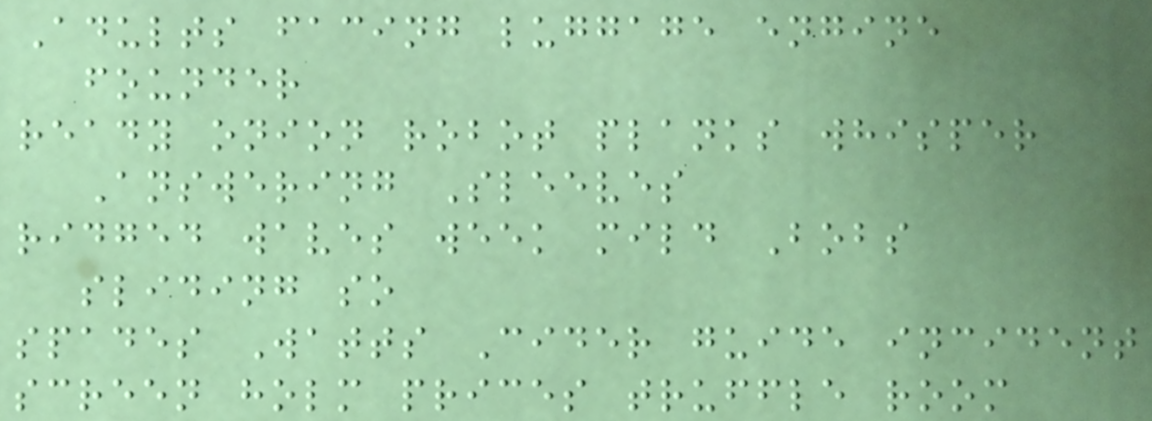Adults facing luggage engine
founder
ready onion robot planks whisper
Answering Sleeves
ridged waves week mild Bobs
sliding so
spades Watts Cider guide incident
screen holm prices truffle room
